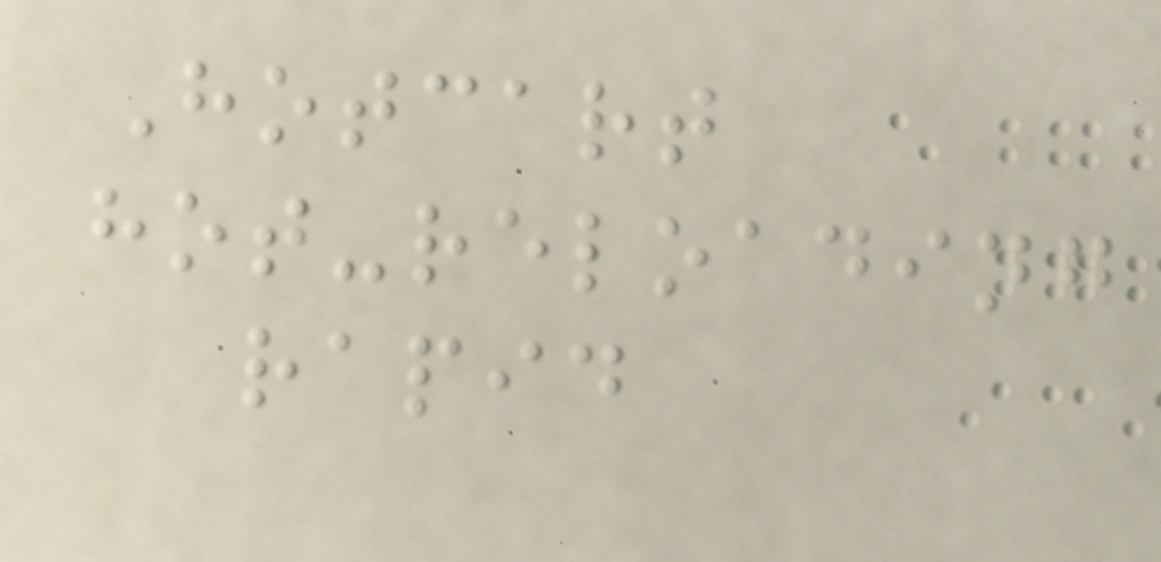Hotcart
hot-reloading
rapid
